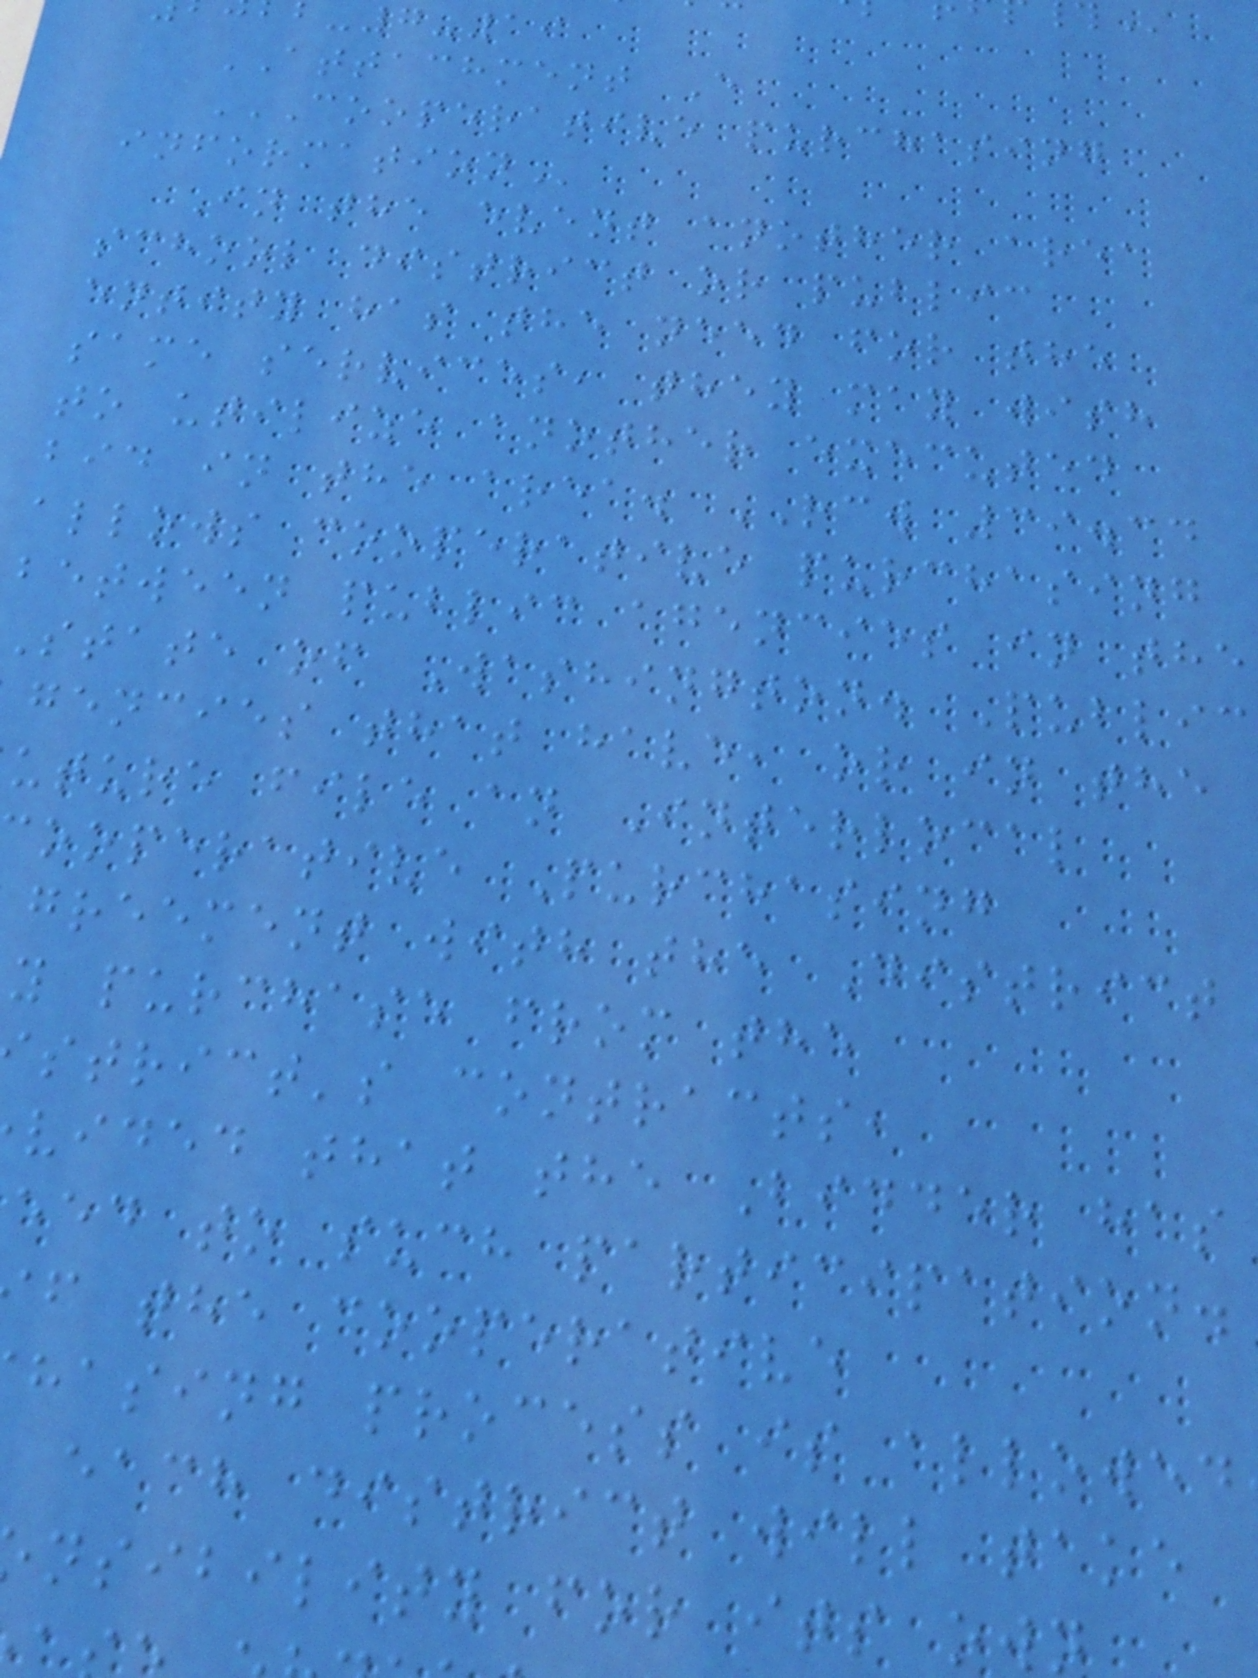-7-19
ATTACHMENT E
COOPERATIVE PURCHASING
In the event another area
school district or public
entity has the need for the
same services, they may wish
to utilize another executed
bid in the area. RCW 39.34
allows cooperative purchasing
between public agencies in the
state of Washington. Public
gencies that have, or in the
uture file an Interlocal
ooperative Purchasing
greement with the District
y purchase from the
strict's contracts,
vided that the Bidder has
eed to such participation.
f the cooperative
hasing process is allowed
each district will take
nsibility for its own
